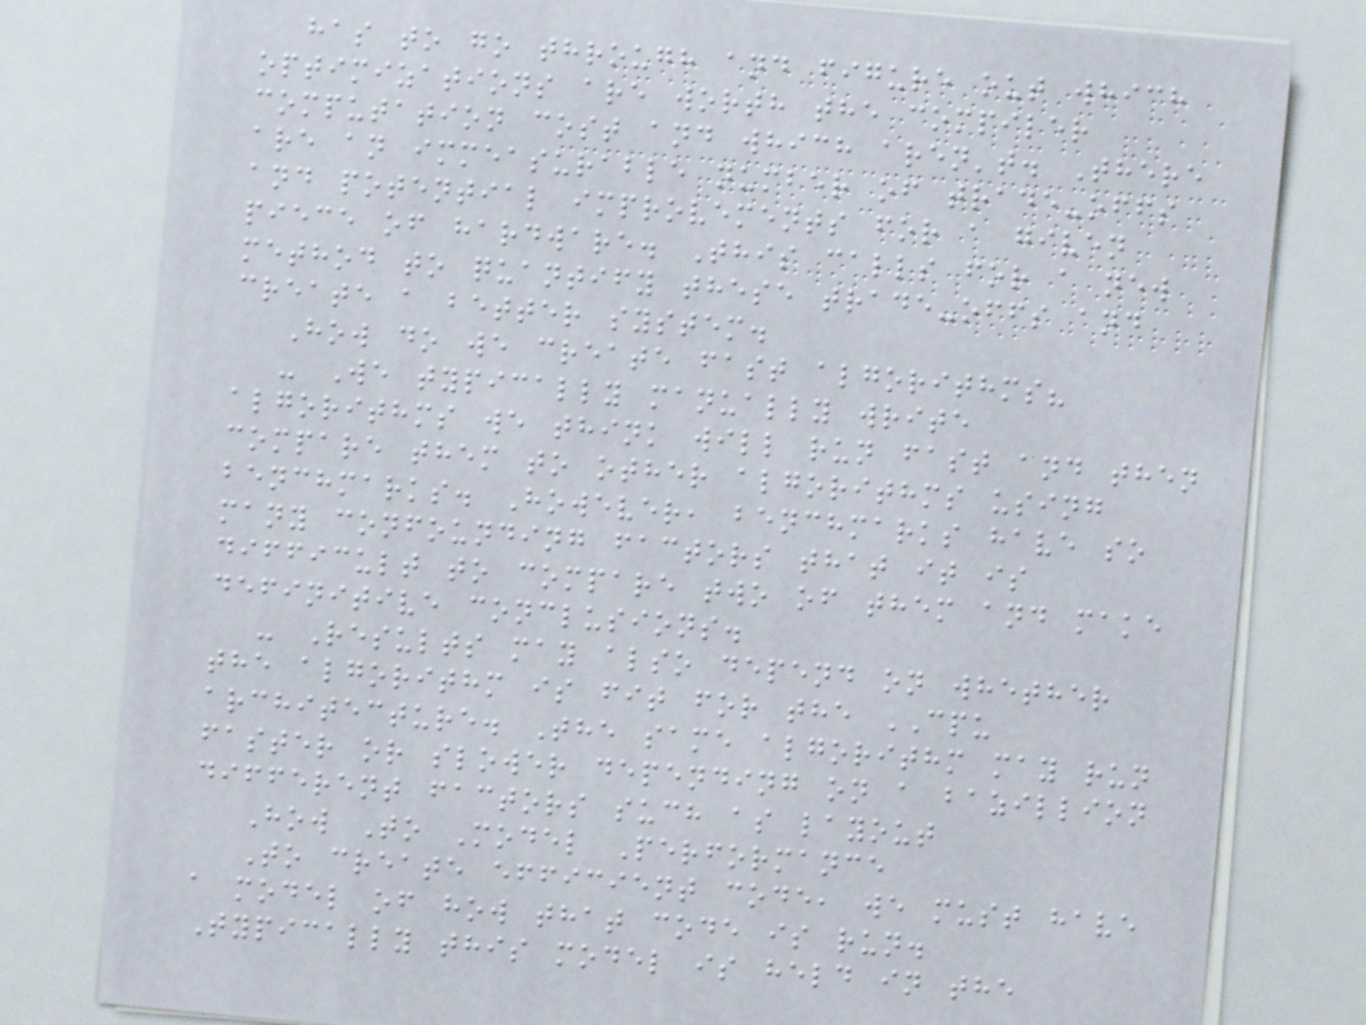has to go through and figure out which
optimizations are worth the compiler
computation cost and which aren't. There
are an immeasurable number of trade-offs
and potential improvements for a given
piece of hardware. This calls for a new
method to quantify these trade-offs and
create a better system.
How do we create fast algorithms?
- We typically manually write
algorithms we think will run fast and then
compare them to other algorithms using
benchmarks. However, benchmarks have so
many confounding factors that it is
difficult to compare two of them and make
definitive conclusions.
- Results may also depend on whether
the algorithm is fit for the CPU
architecture. The same algorithm may run
faster or slower depending on a bazillion
different factors such as layout
How To Model Performance
To create efficient code, we must have
a model of how that code is run.
Typically this model is held in the
